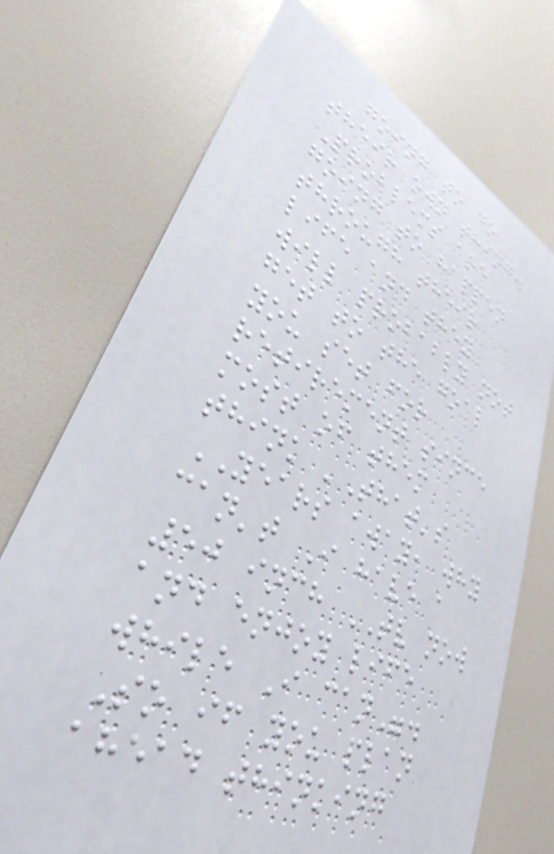going to do
their own thing.
Problems are
going to happen
through their
life and they
will probably not
get to the goal
you set for
retirement since
most of them
think 'That's
YEARS away, why
can't I have a
50 inch TV now
and enjoy life
while I can".
So if you plan
ahead thinking
